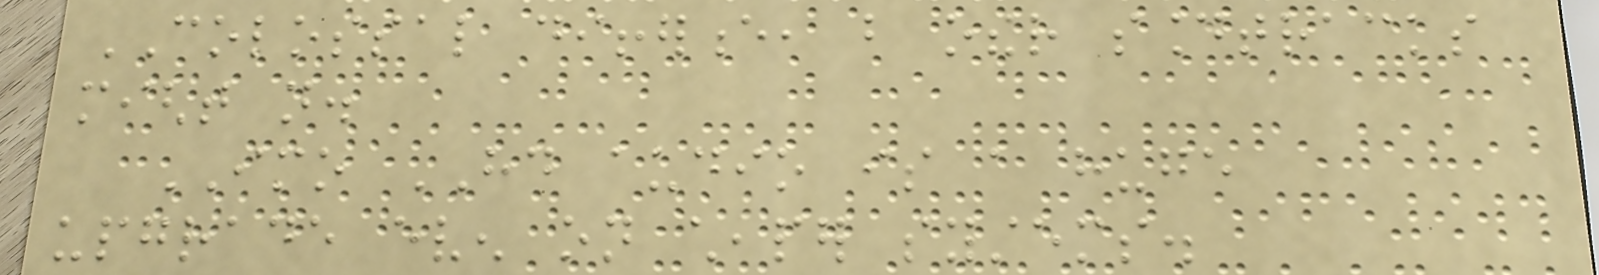COLOSSAL difference, but other soundtracks
might not.
IMO HD audio is a huge
upgrade even on cheaper systems.
